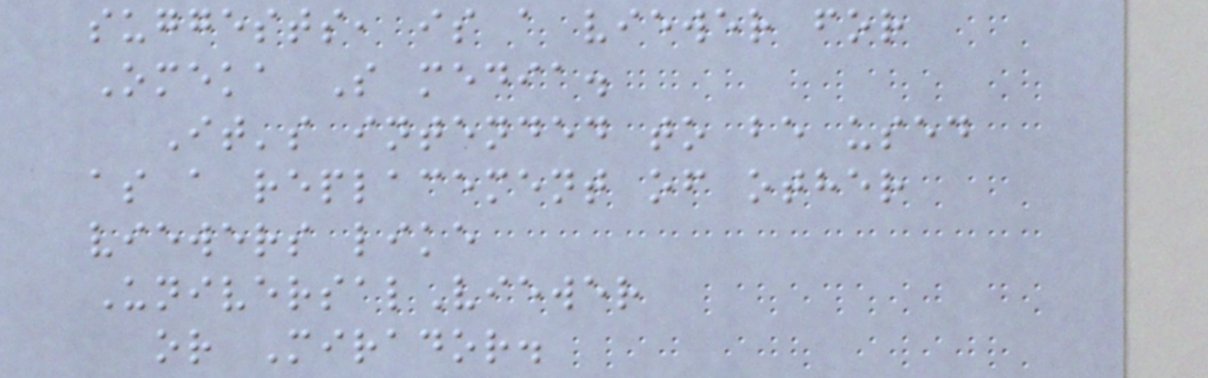suggests, is a viewer for
Omeka S media.
It's intended to be used
as a replacement of other
viewers like
UniversalViewer
or Mirador.
